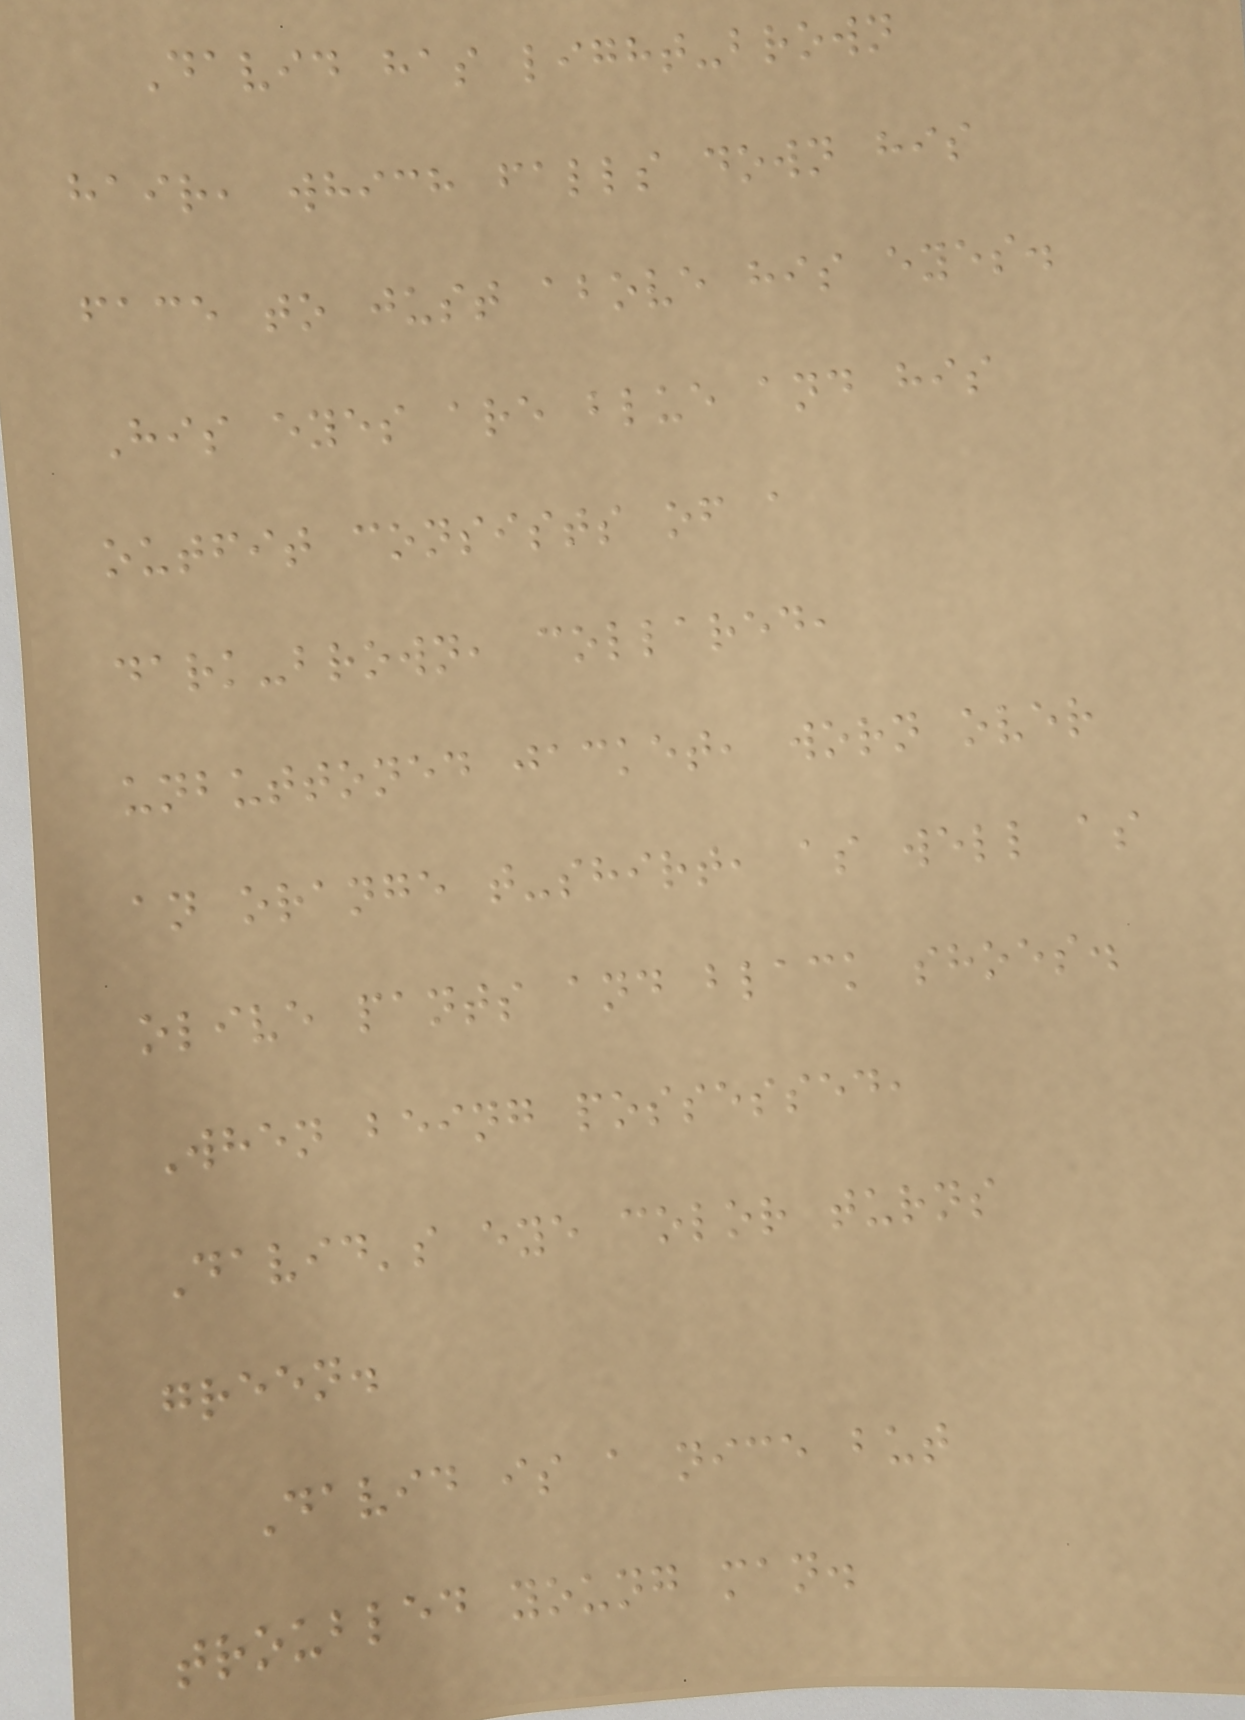David has light-brown
hair, which falls down his
face to just above his eyes.
His eyes are blue and his
outfit consists of a
dark-brown, collared,
unbuttoned jacket, worn over
an orange t-shirt, as well as
olive pants and black shoes.
When being possessed,
David's eye color turns
green.
David is a nice but
troubled young man.
